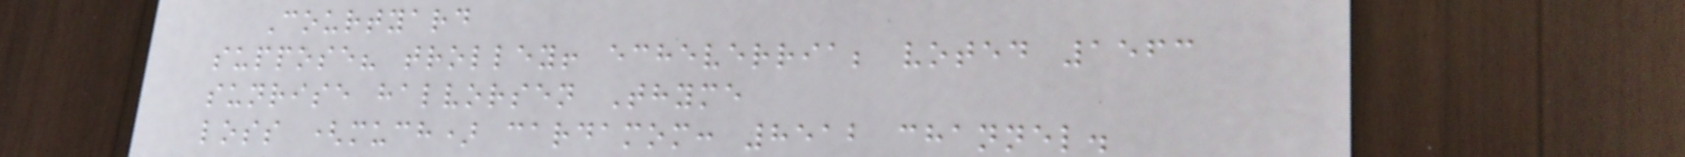Courtyard
suppose? trolley! echeverria; voted 1563
sunrise halvorsen Thyme
loss (much) cardamom: 8512 channel.
